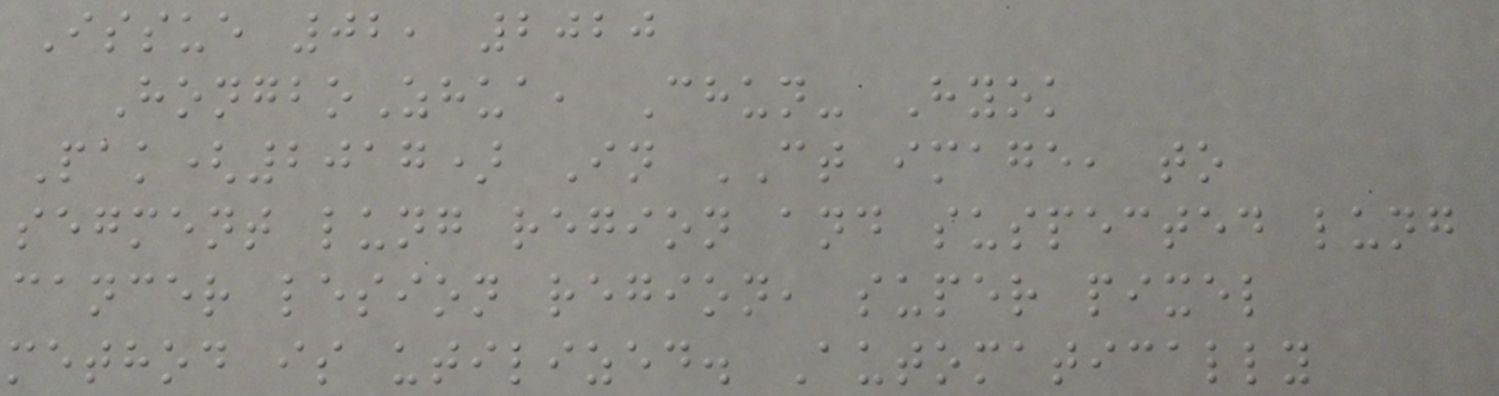Issue 02, 2020
HongboZhua, Chun- Hyok
Pak(2017) In CT image, to
segment lung region and suspected lung
cancer lesion region, super pixel
method is utilized. Automatically
